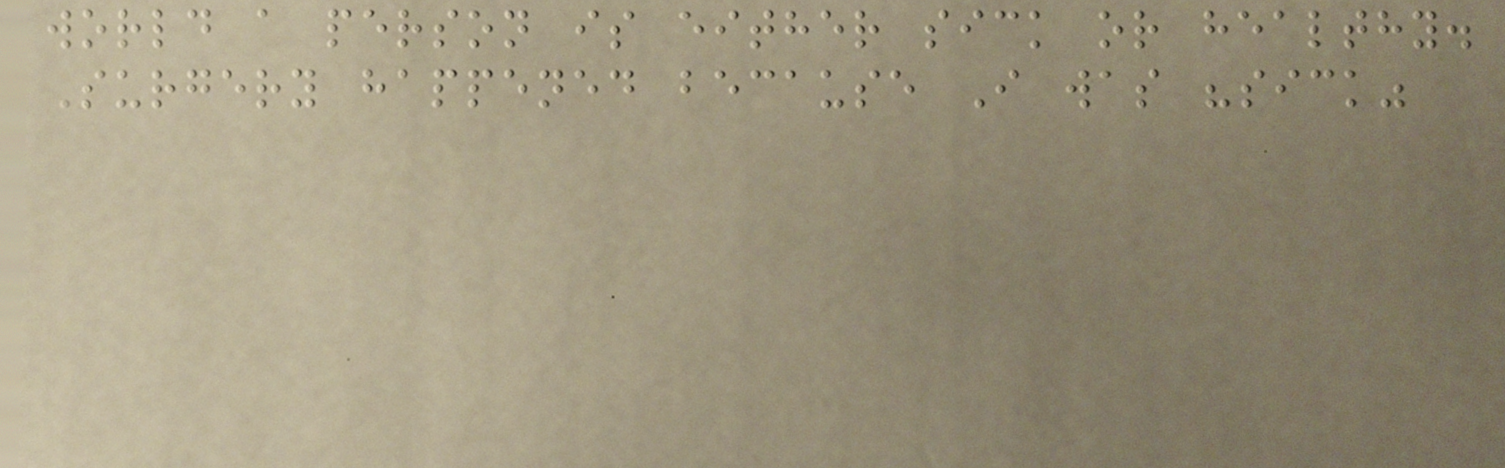world a person is either sick or healthy.
Surgery happened because I was "sick"
